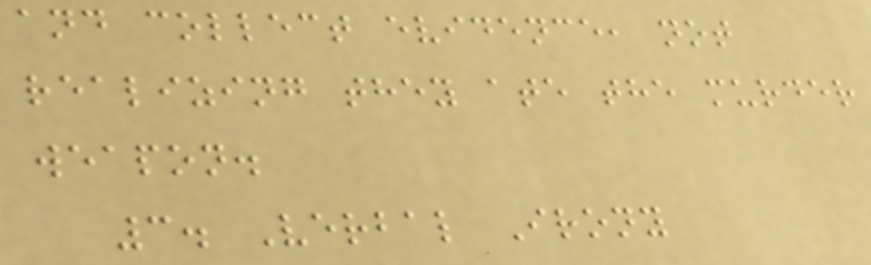and collect evidence, not
realizing they ate the murder
weapon.
3. Verbal Irony
